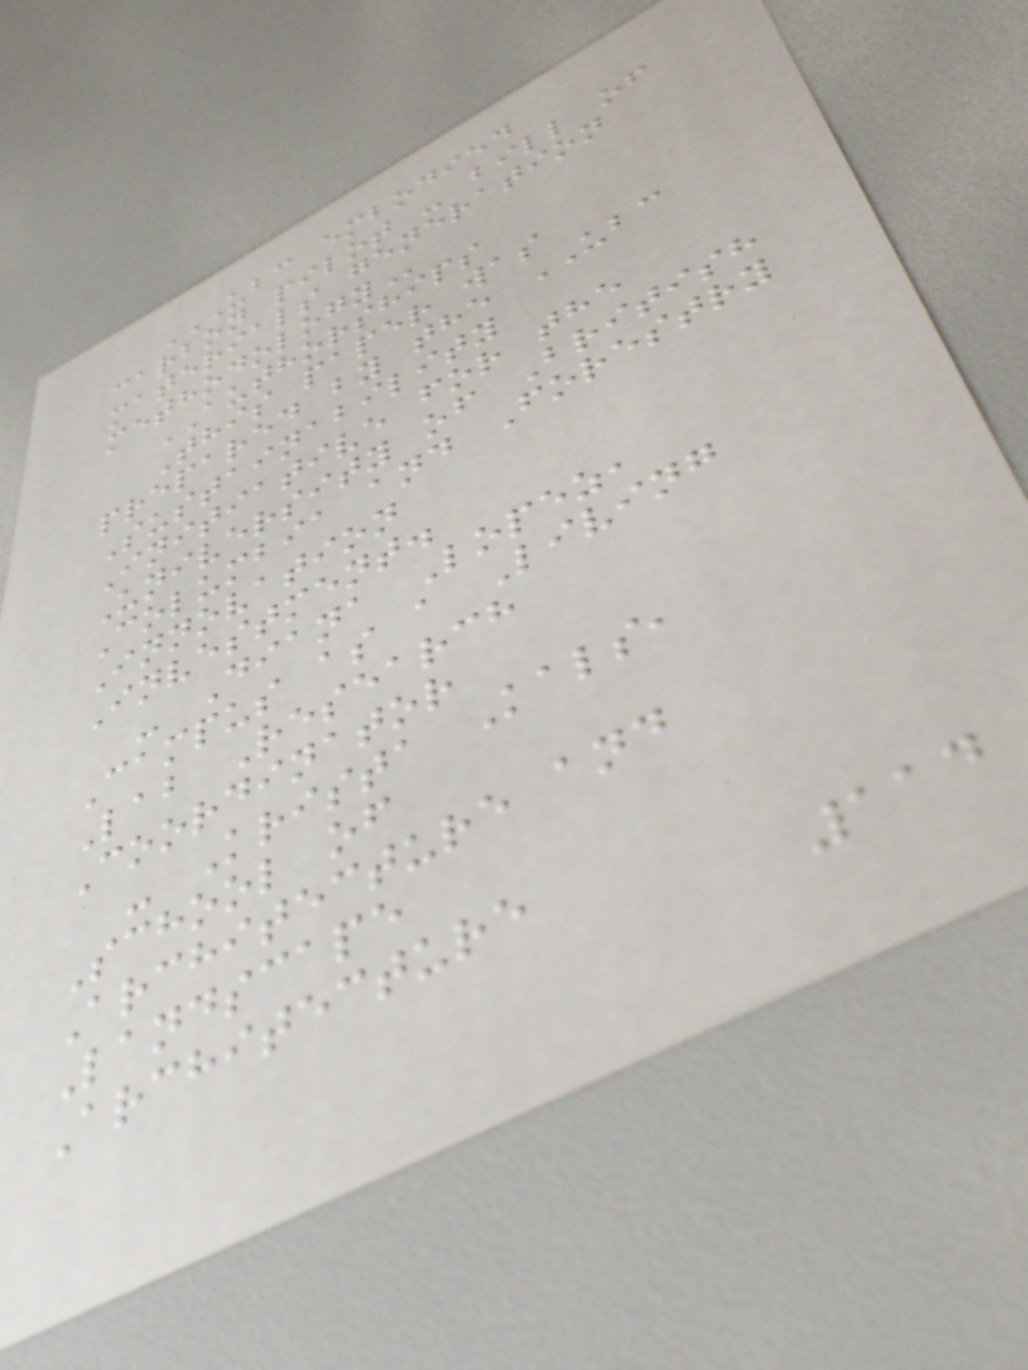UBC EMBODIED
CARBON PILOT - BILL OF
MATERIALS GENERATION
METHODOLOGY
AUTHORSHIPS
This paper was
prepared by the UBC
Sustainability
Initiative for the
University of British
Columbia and Forestry
Innovation
Investment.
- Diana Lopez,
Campus as a Living
Lab Research
Coordinator
- Krista Kals,
School of
Architecture and
Landscape
Architecture
114
